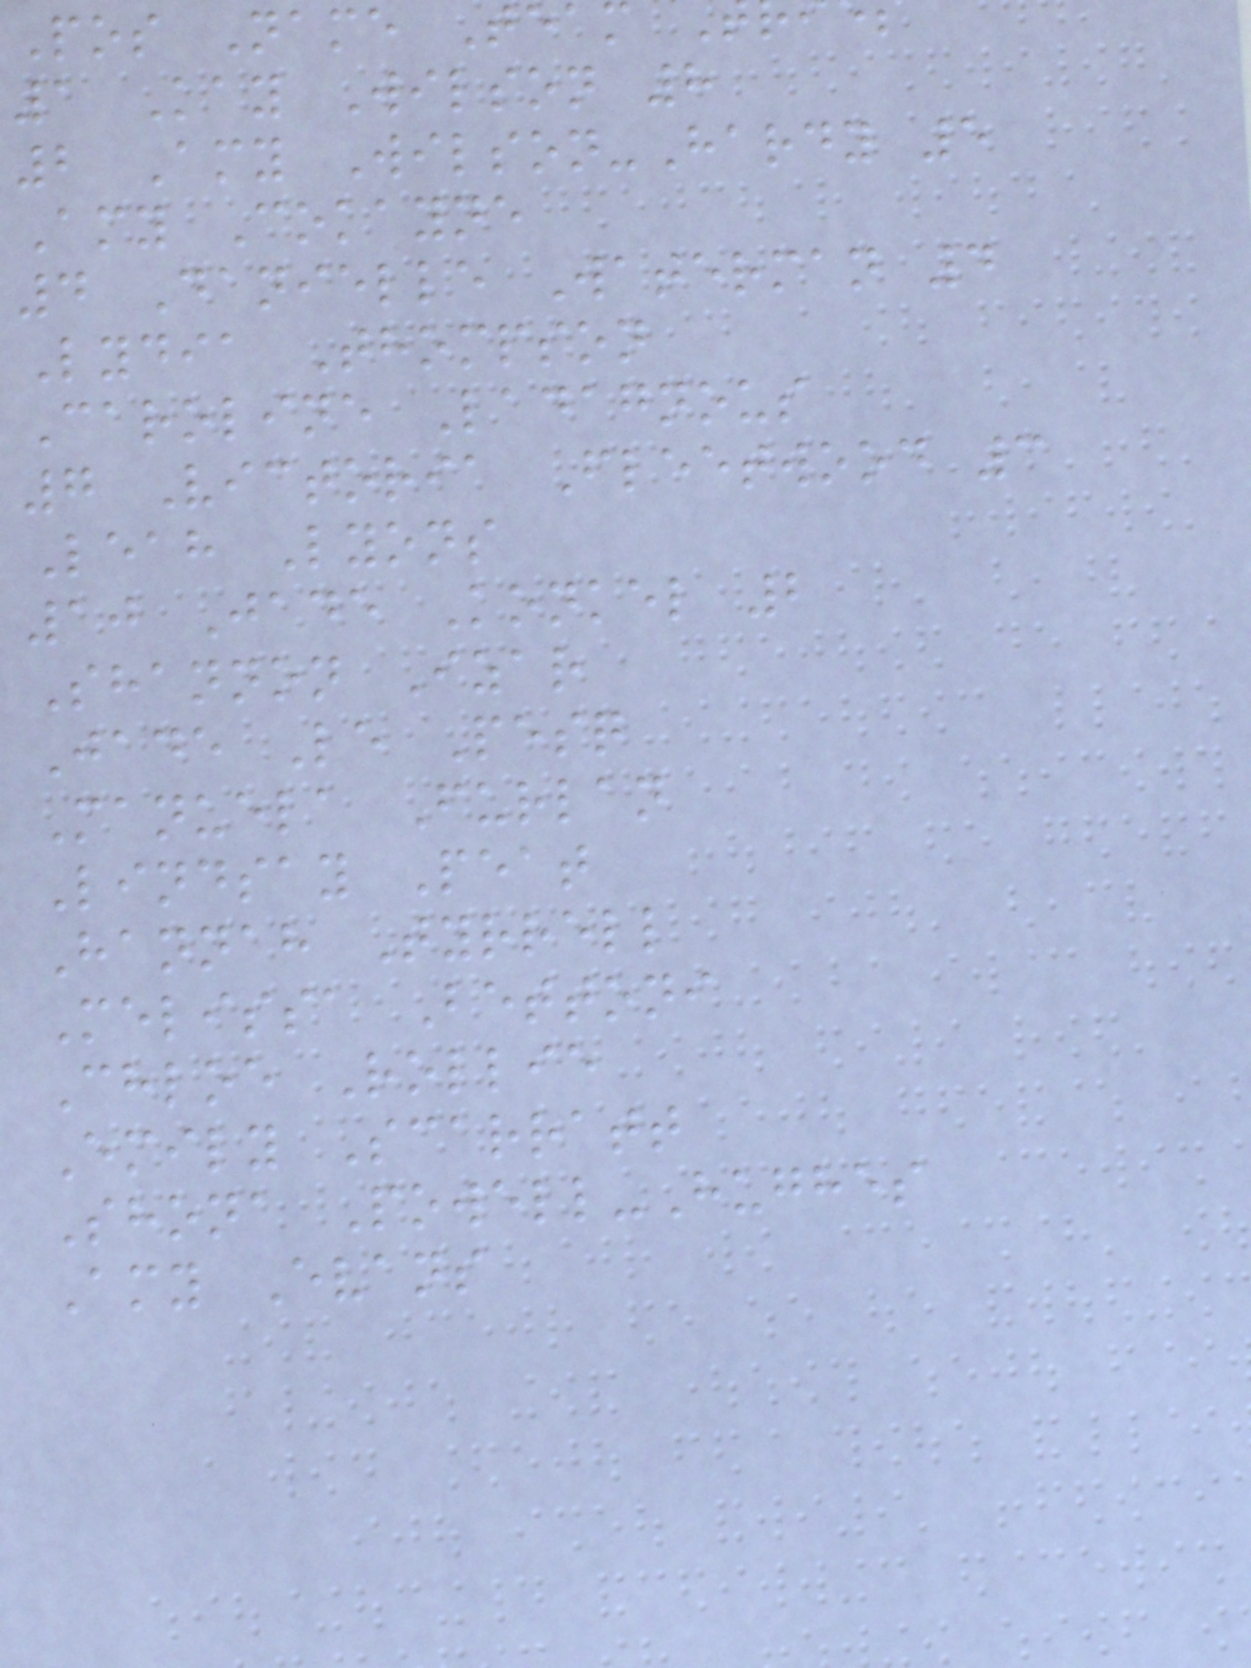Pos Name Tea
1 Kay Wilson 8
2 Amy Wilson-Hardy 5
Amy Cokayne
4 Danielle Waterman 4
Lydia Thompson
Caroline Ladagnous
7 Victoria Fleetwood 3
Leah Lyons
10 Jade Konkel 2
Shannon Izar
Jade Le Pesq
Manuela Furlan
Lindsay Peat
Hannah Tyrrell
Melissa Bettoni
Chloe Rollie
Emily Scarratt
Shona Powell-Hughes
Amy Evans
